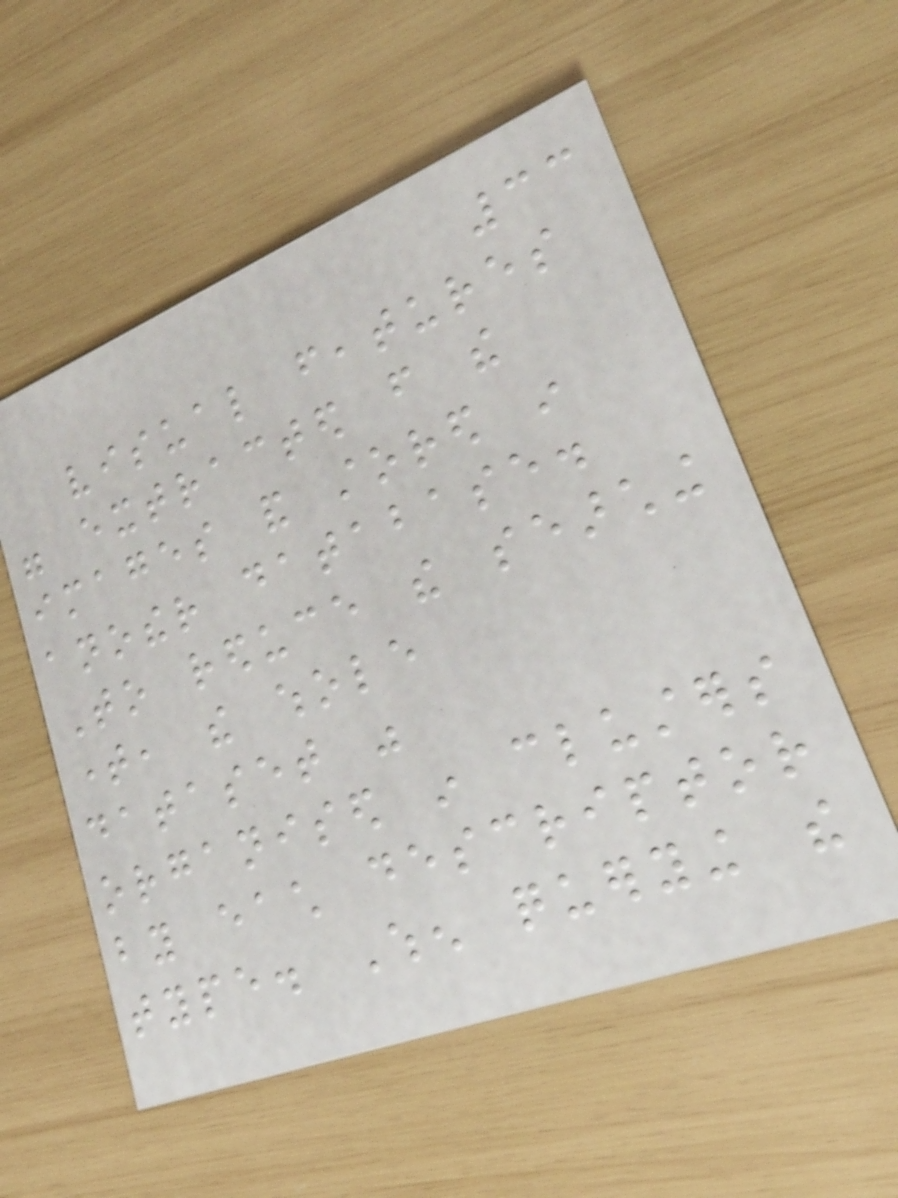33
visual features
were extracted from the
images and stored in
another database.
To reduce the searching
time, the whole
dataset was
organised in clusters
by each descriptor
type. When querying the
